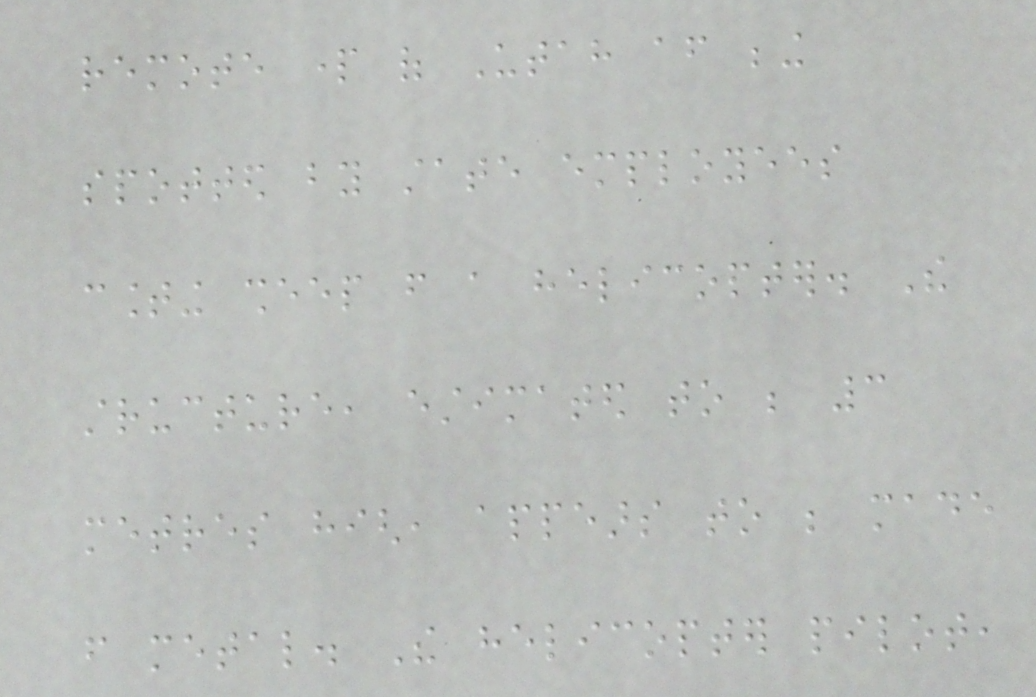remote part of Utah after being
spotted by state employees
counting sheep from a helicopter. The
structure, estimated to be 3
metres high, appears to be made
from metal. The helicopter pilot,
